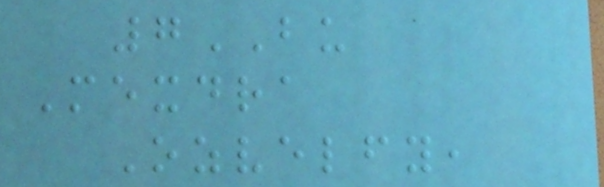7BU
Mexdra
Ozvelfy,
